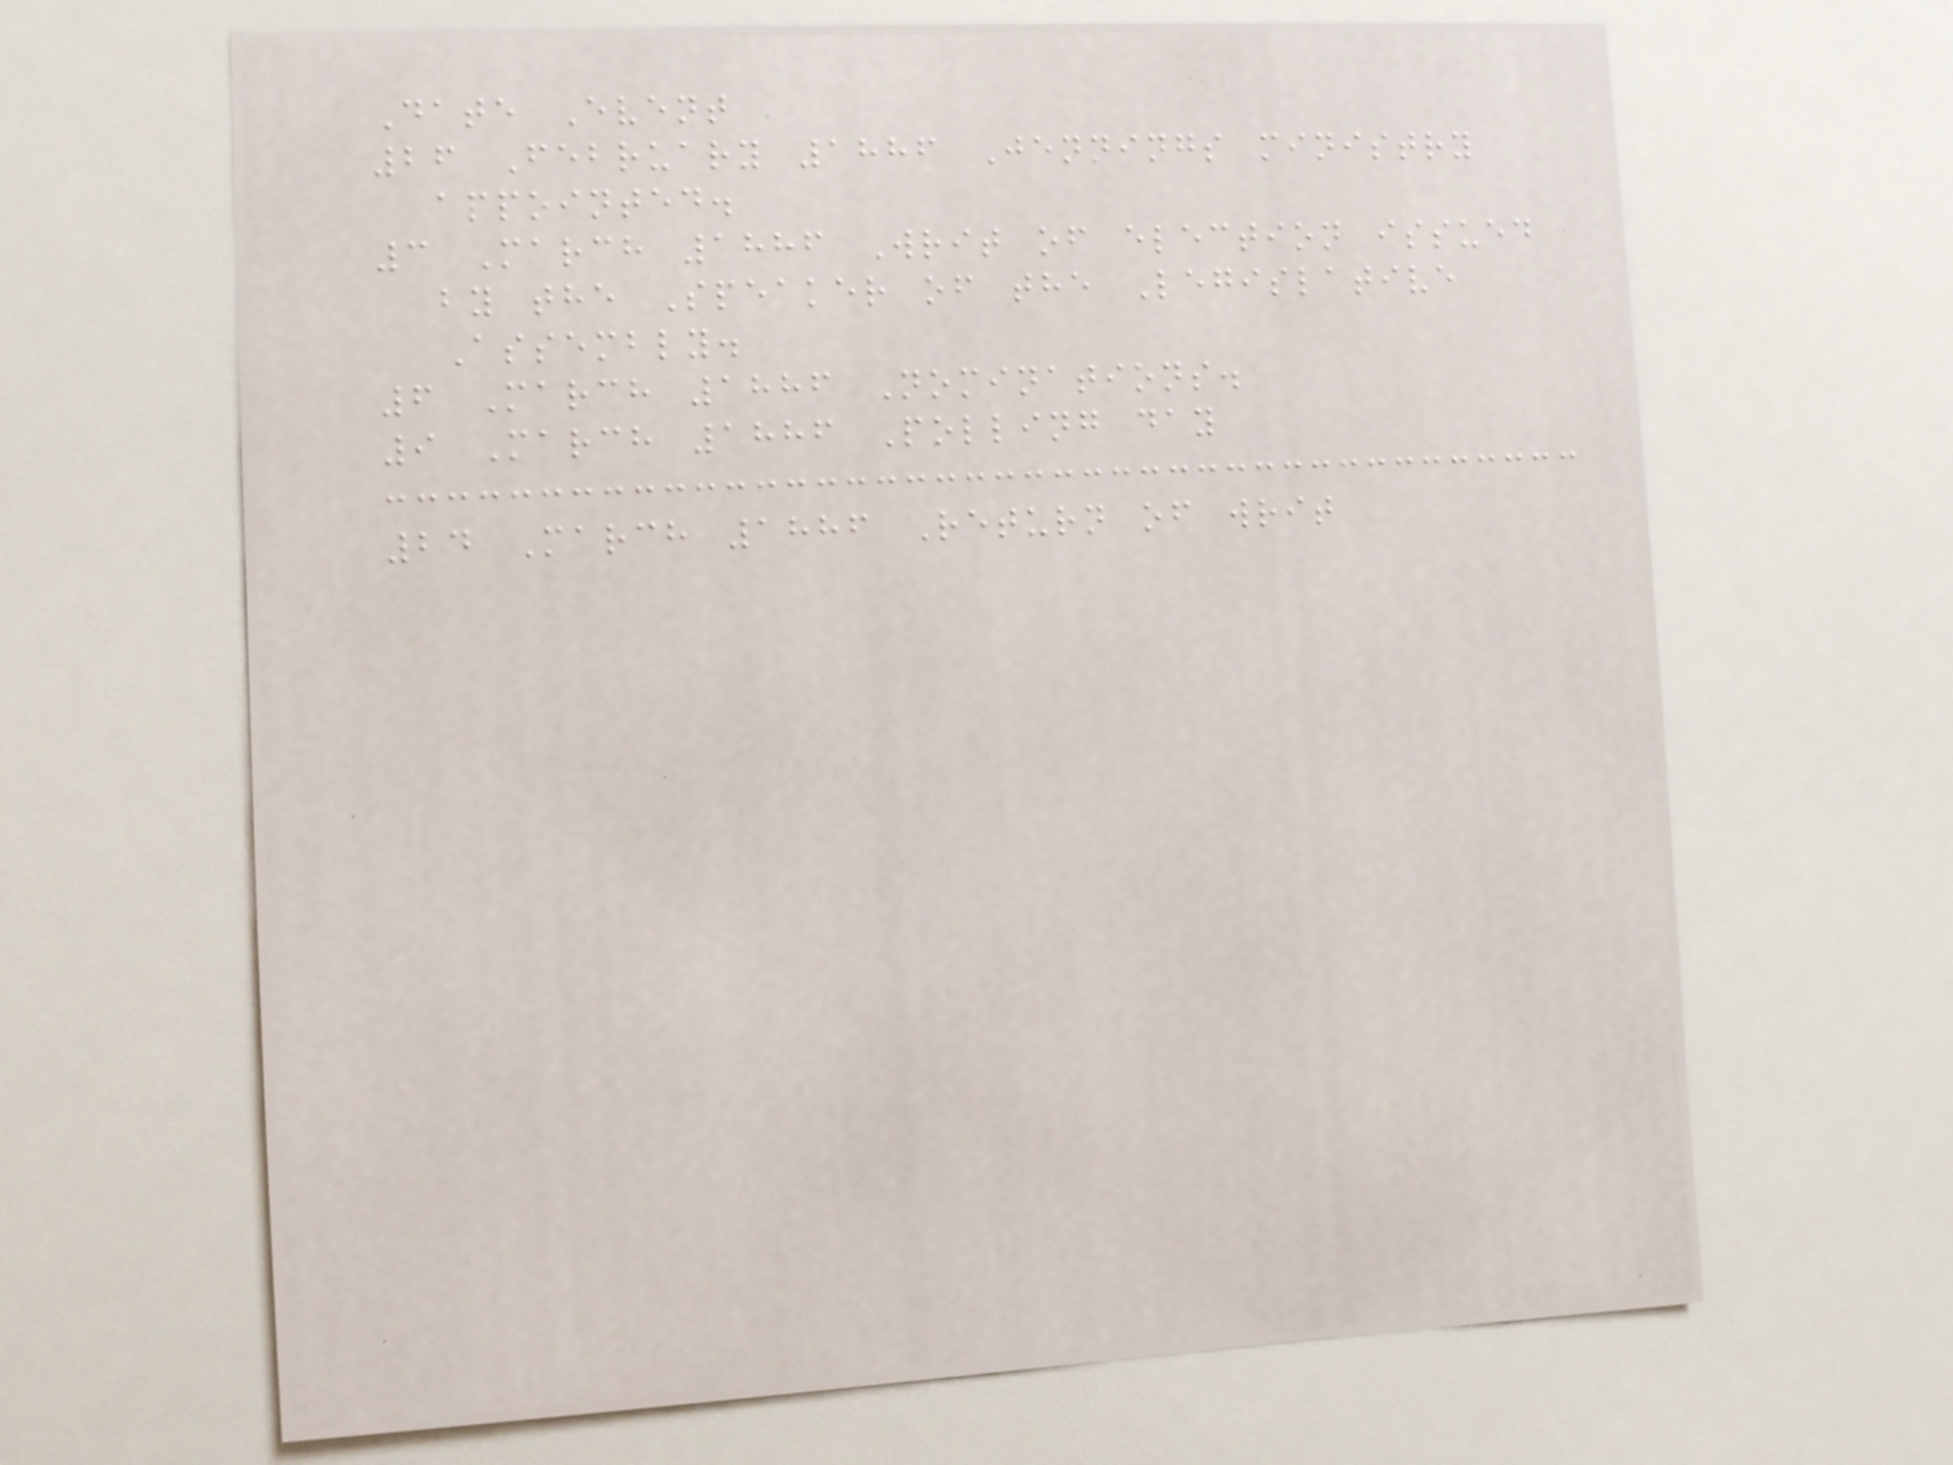Date Event
26 February 1886 Jennings ministry
appointed.
3 March 1886 Writ of election issued
by the Speaker of the Legislative
Assembly.
6 March 1886 Nominations.
9 March 1886 Polling day
24 March 1886 Return of writ
